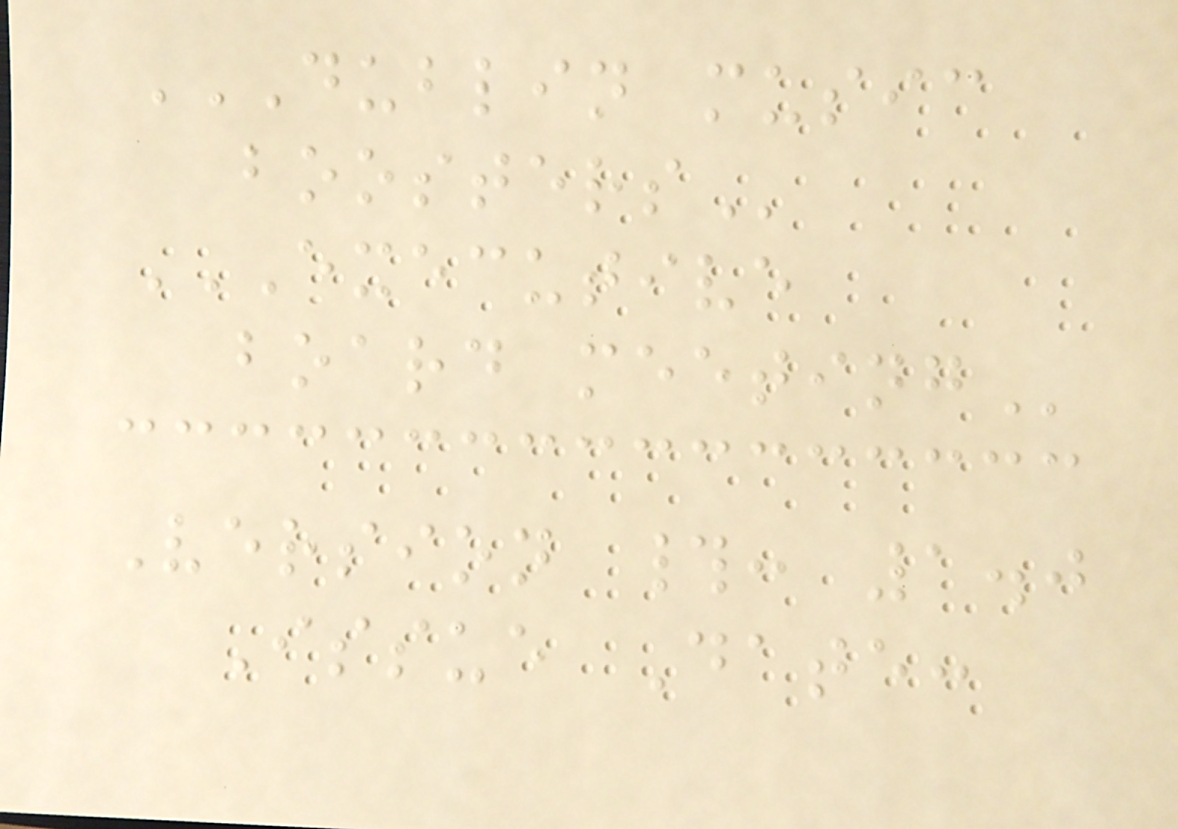DUBLIN MUSIC
BOOSTERS
EXECUTIVE
BOARD MEETING
Version #: 1.0
Issue Date:
